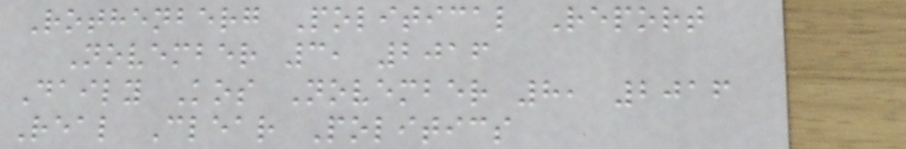Rothenberg Political Report
November 3, 2016
Daily Kos November 8, 2016
Real Clear Politics
